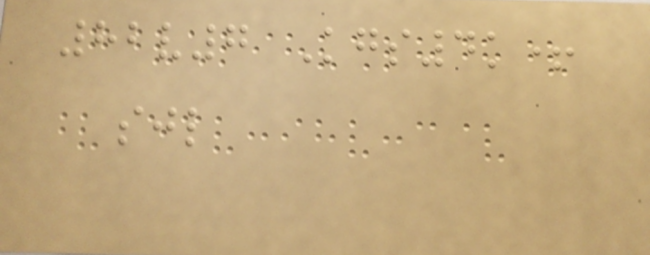82v7 Kgs4k+
sjl
